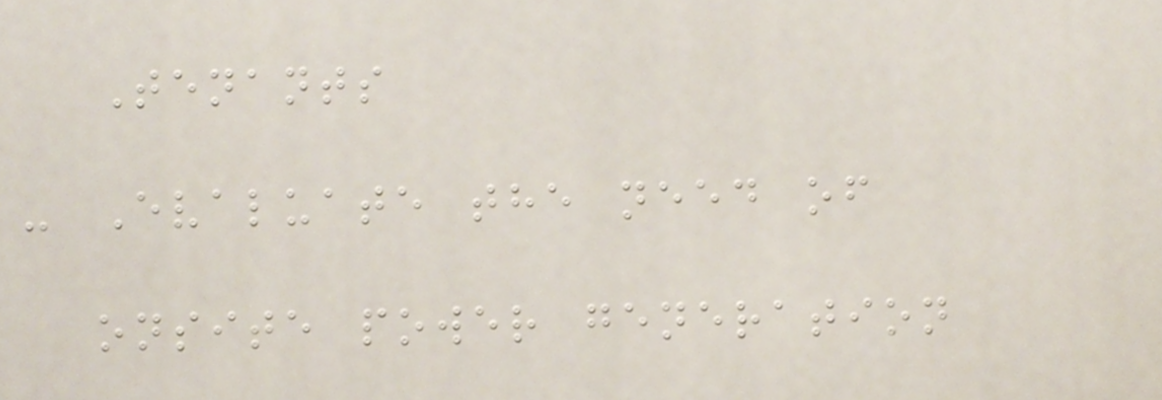Tenants
- Evaluate the need of
onsite power generation
